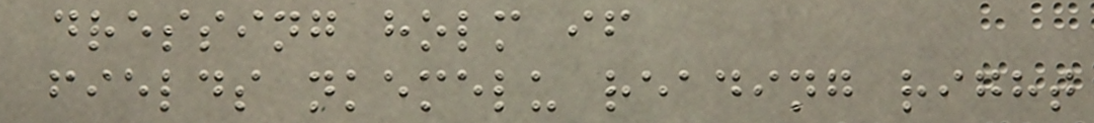dressing holm if
fields nkemelu reading right
